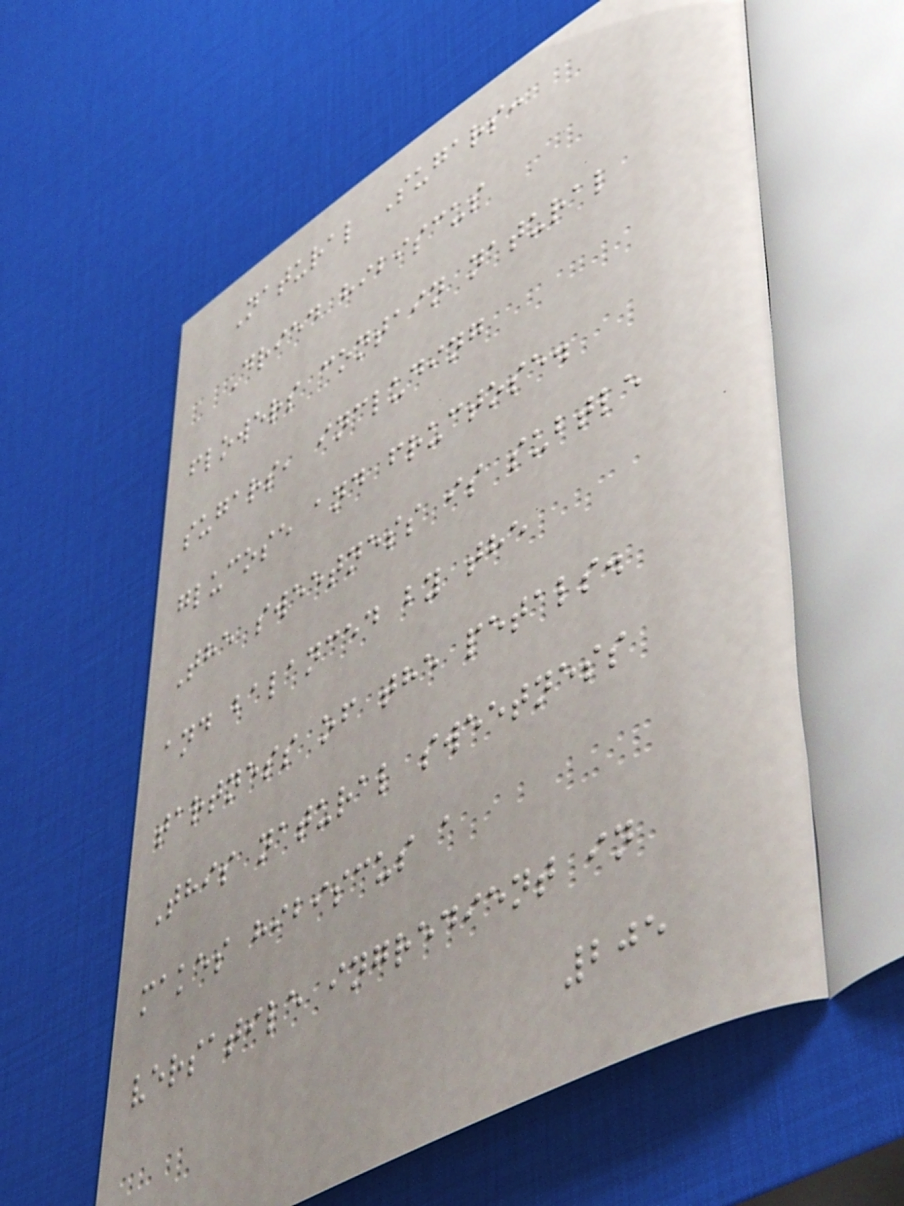Natural Sugars:
Dried hibiscus
flowers contain natural
sugars, including
glucose and fructose.
The sweetness is subtle
and balanced by the
tartness of the petals.
This natural sweetness
makes hibiscus a
versatile ingredient in
205
